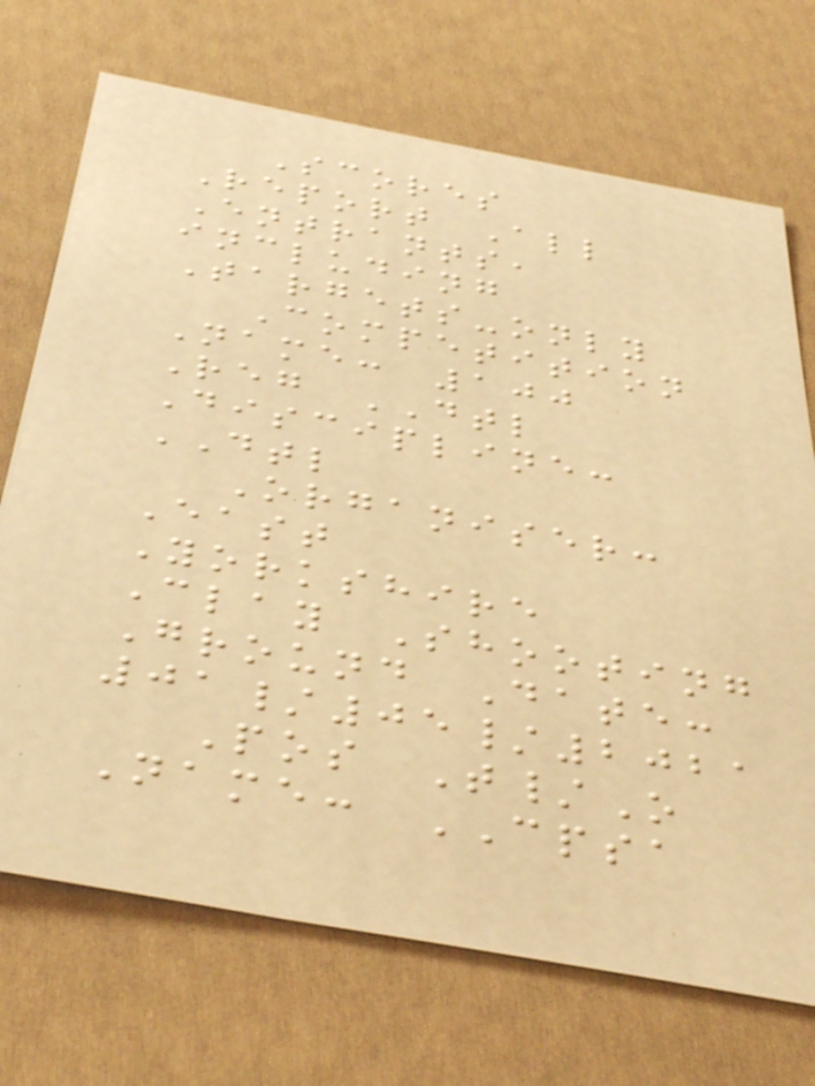Scores
Report All
Entrants,
including
Targets-only
Competition
Name: 100
Reg DTL
Discipline:
DTL
Organiser:
East
Yorkshire
Clay Shooting
Ground Date:
01/05/2021
Pos T/O
Name: CPSA
